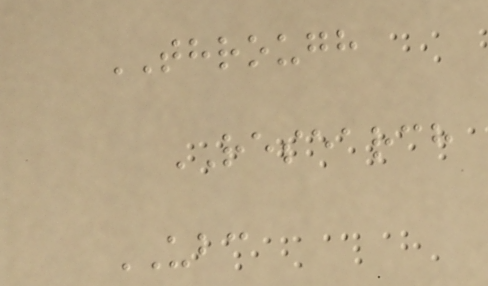THROUGH
RESEARCH
UBC
